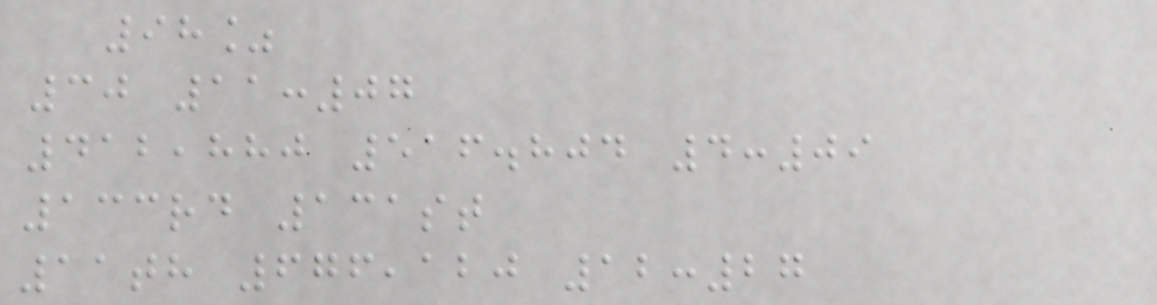98%
30 11:07
412,880 516.804 4:09
133rd 131st
11th 676,120 12:27
